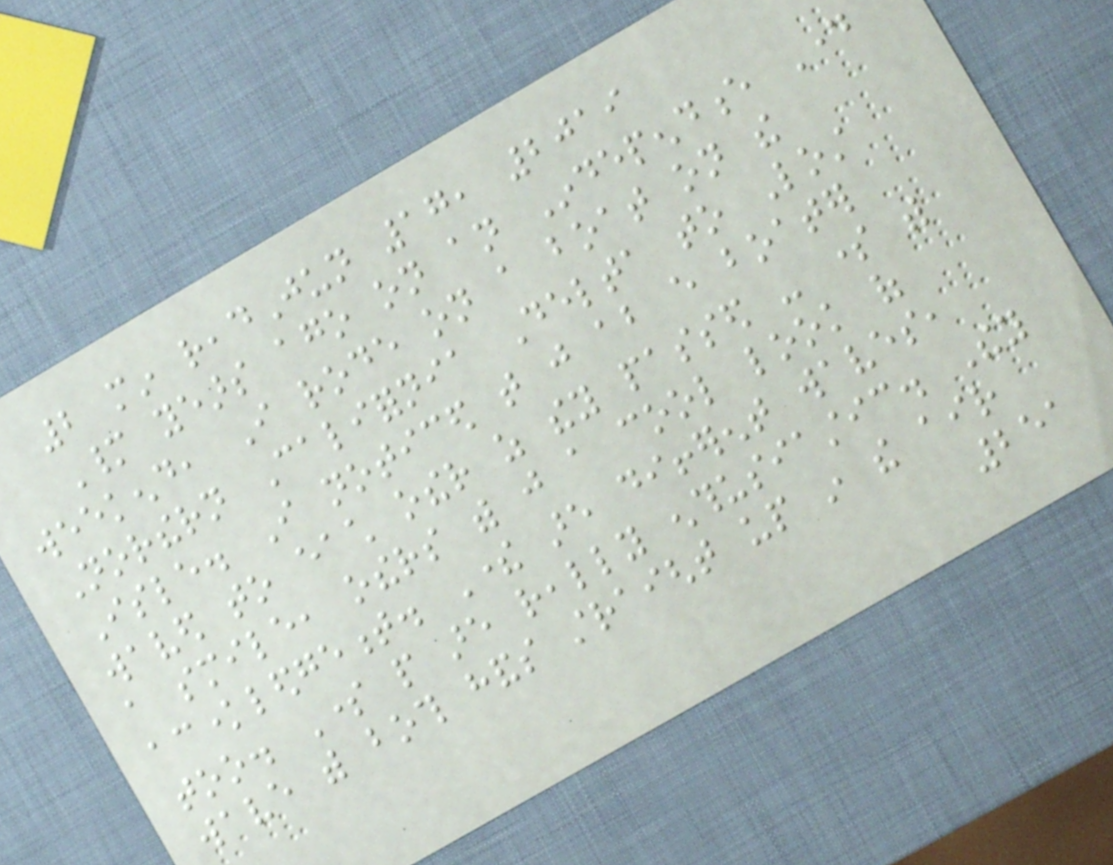2 min readJun 17, 2019
Many years ago on an Independence Day
weekend, I rode on a boat on the
Northern California Delta to Lost
Isle. I noticed that just about every boater
waved to each other as they passed - some with
a smile, others with just a cool look of
acknowledgement. There are different waves,
too. Some people are really enthusiastic. They
wave with both hands straight up in the air
251
